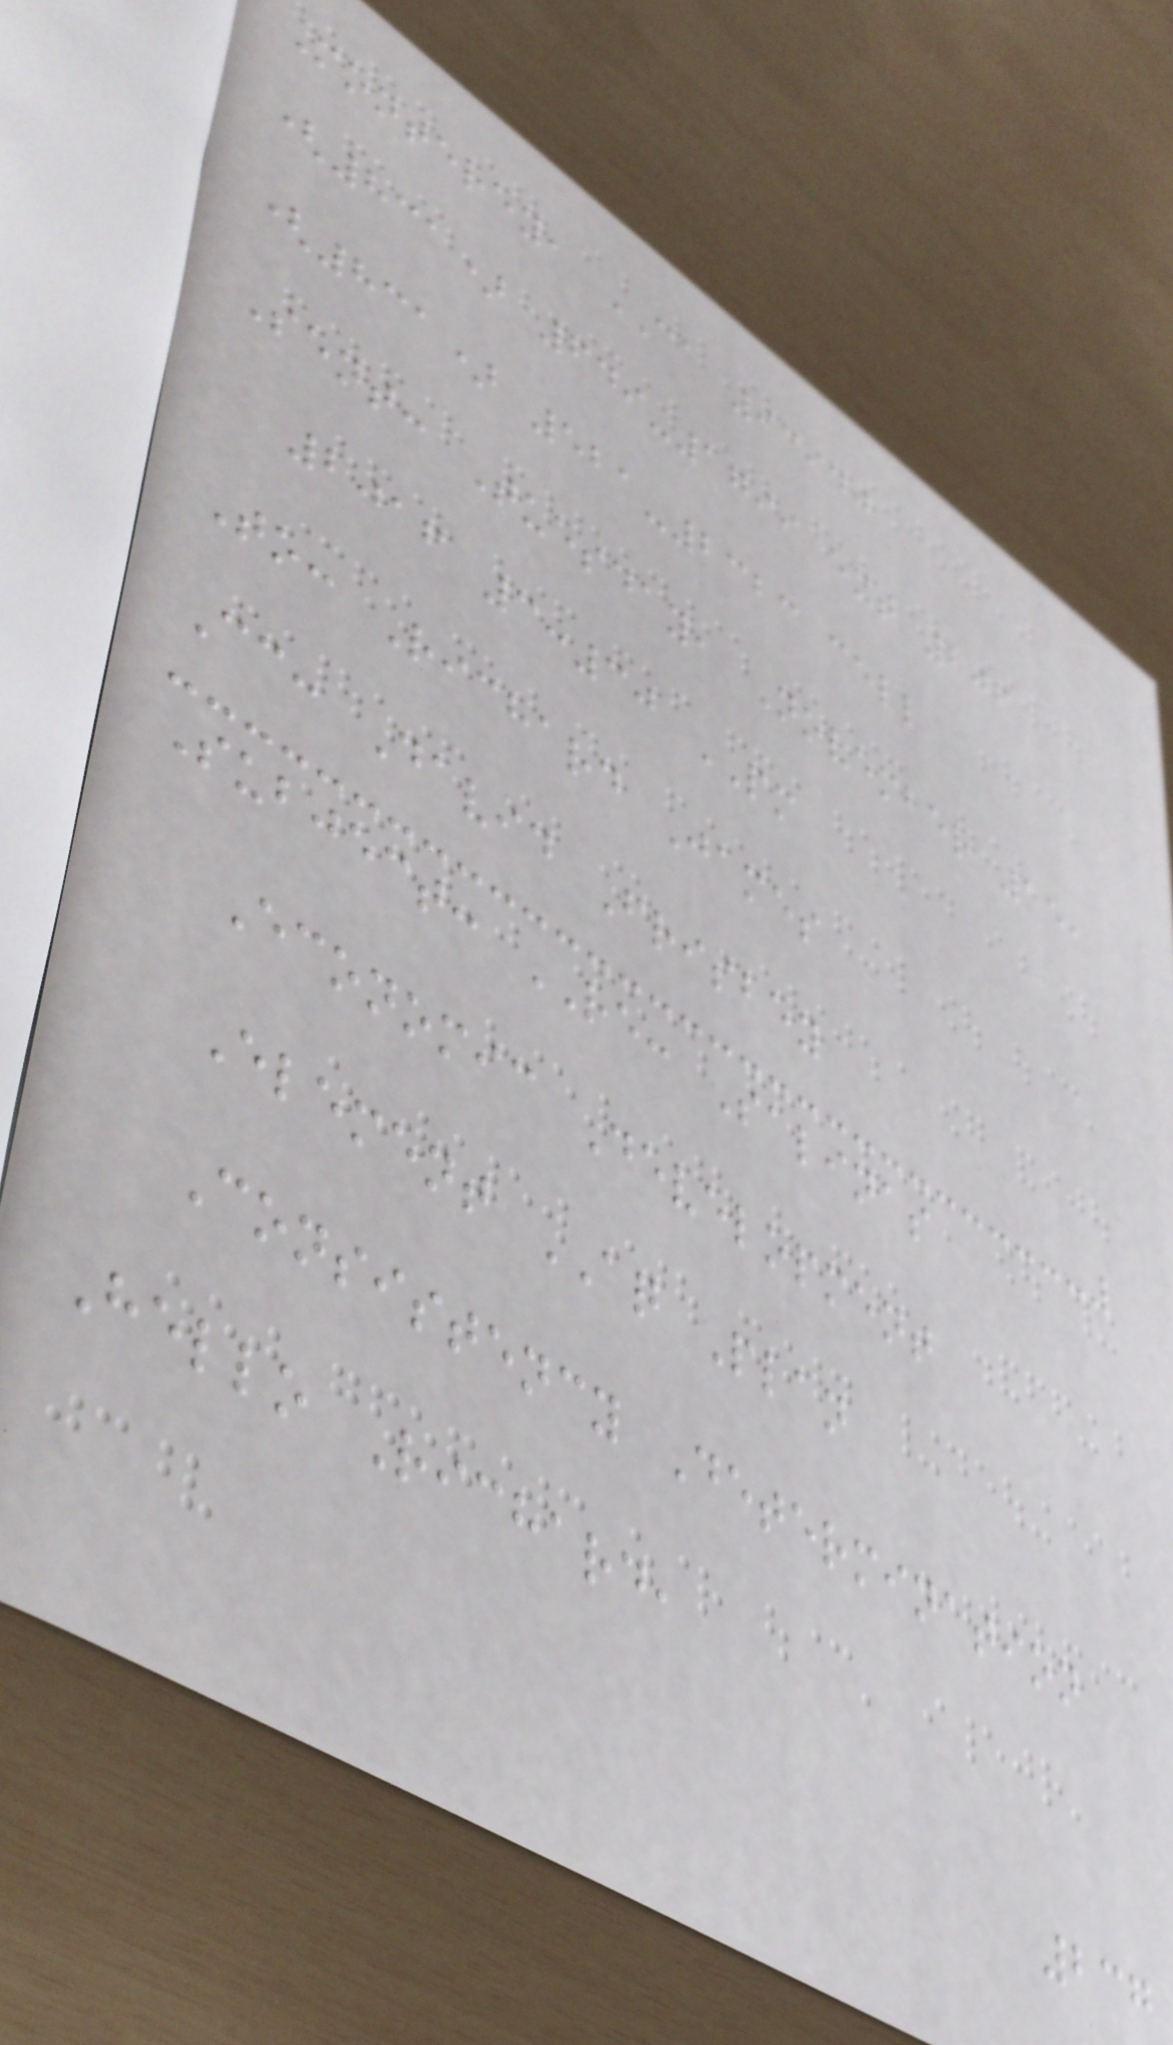Monterey, CA 93940
(831) 649-1799 ext 206
(831) 521-2323 cell
Sent: Tuesday, November 15,
2016 3:30 PM
To: Richard James
Cc: David Frisbey
Subject: RE: Salinas
Economic Development
Element AQ Plan
Consistency Determination
Hello Richard,
237
